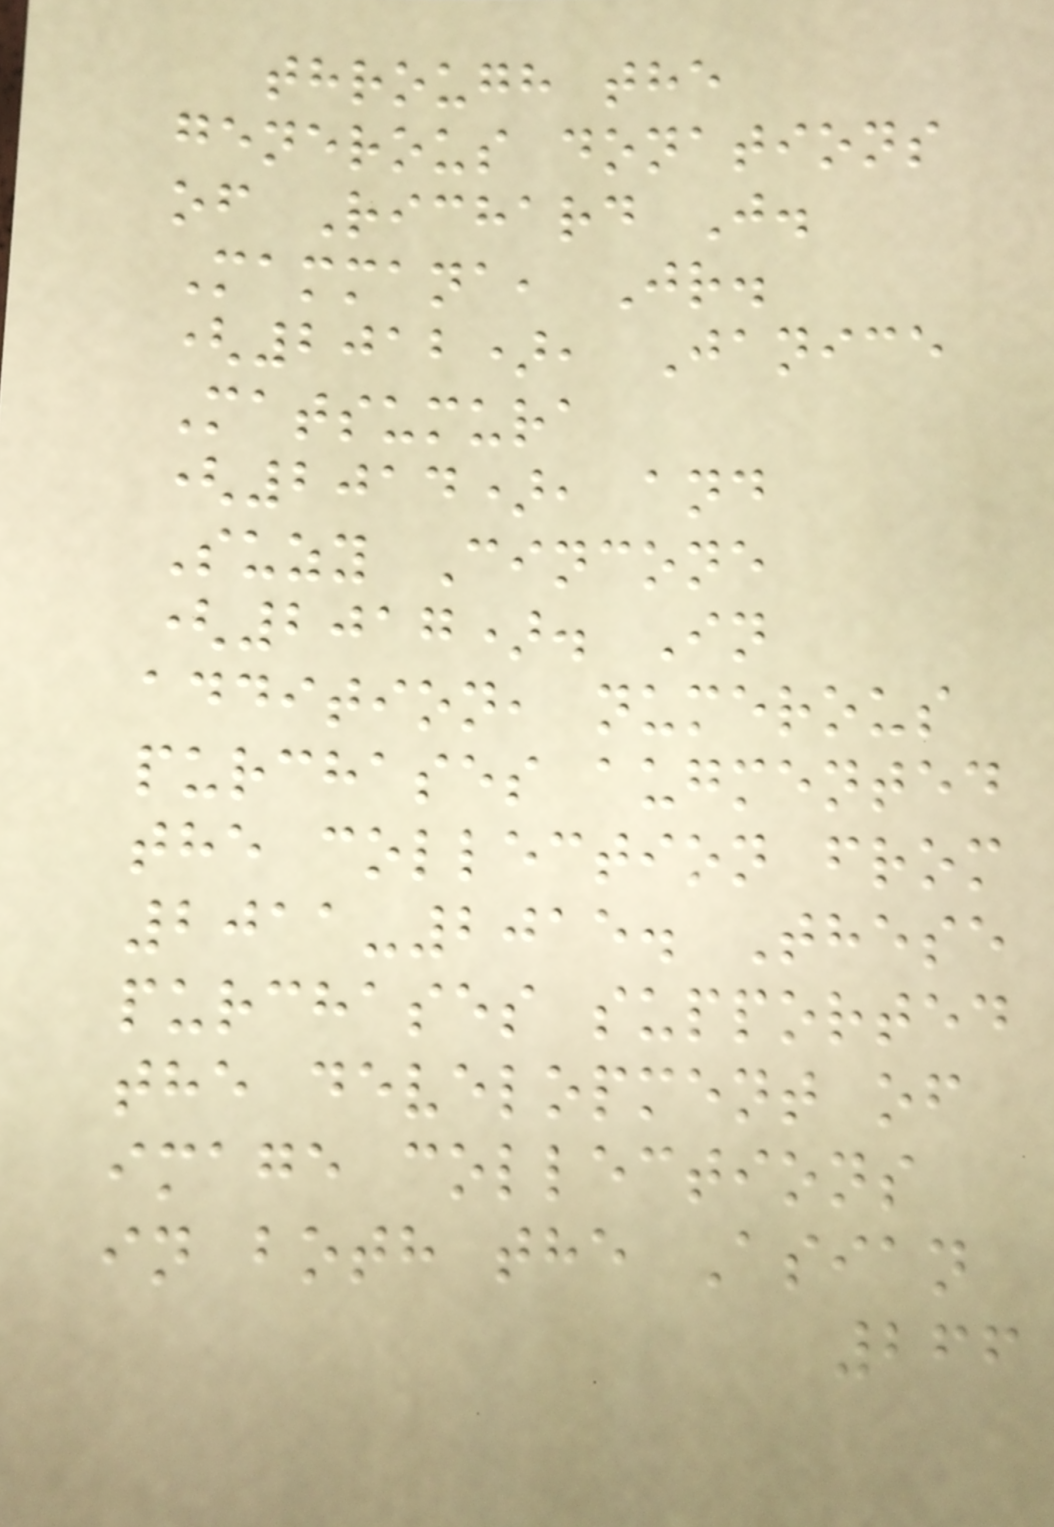through the
generous donations
of Richard J.
Mammana, Jr.
(2012), Janice
Matsumura
(2014), and
Suzy Cincone
(2017). In
addition, numerous
purchases augmented
the collection from
2011-2015. These
purchases supported
the development of
image collections
in both the Asian
266
